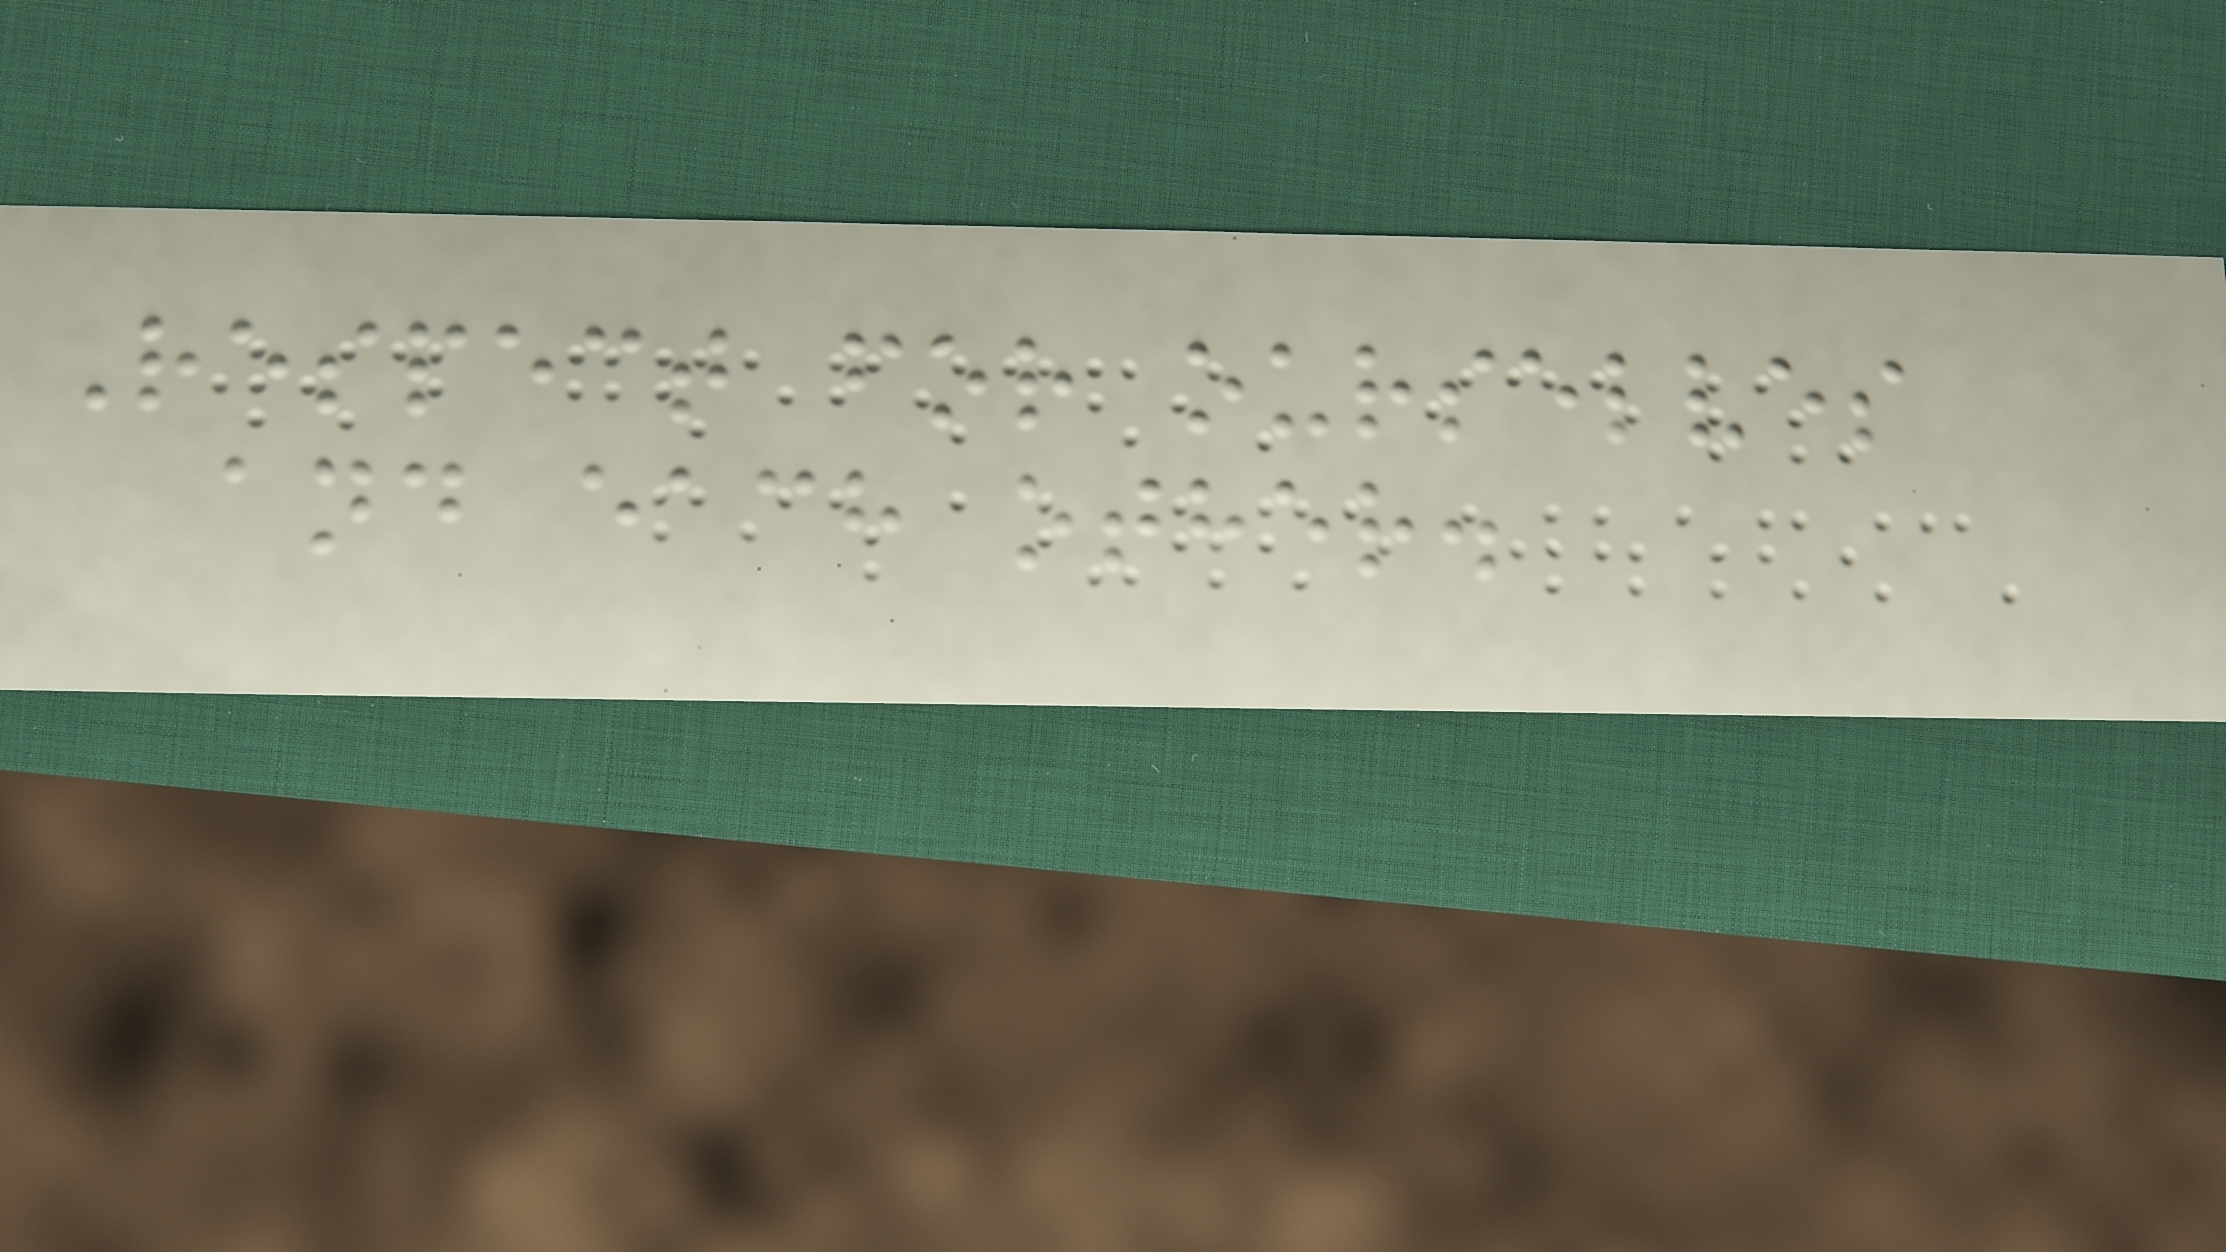Respect for ourselves
and each other.
